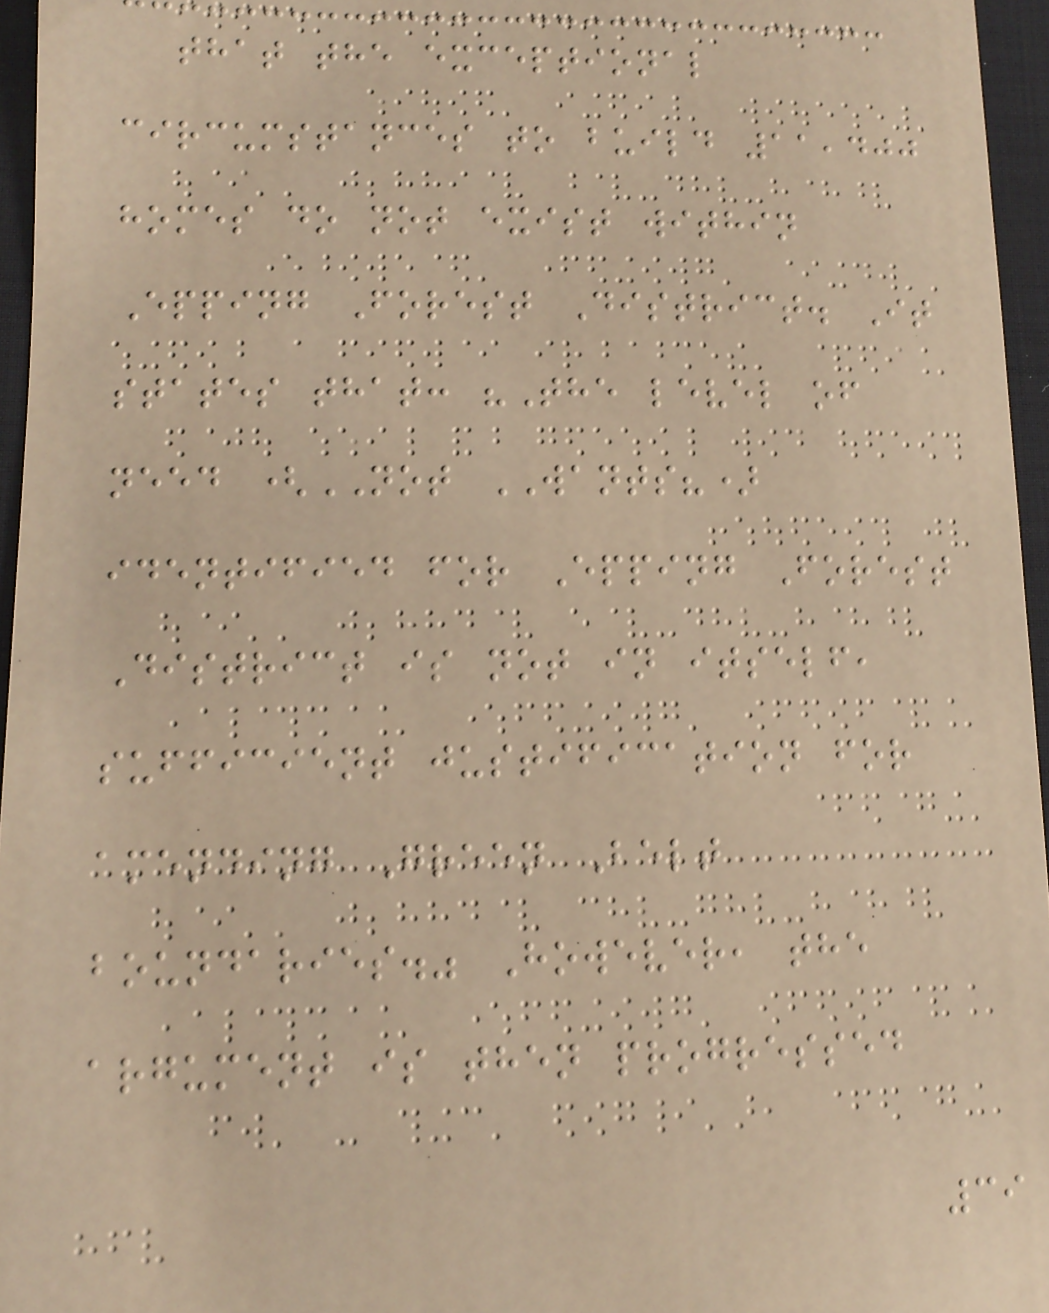that the exceptional
circumstances to build 11,400
homes do not exist within
Epping Forest District. It
states that: "The level of
need (NOT WANTS?)
identified for Epping Forest
District is not in itself,
sufficient justification for
amending Green Belt
boundaries." However, the
argument is then progressed
39
